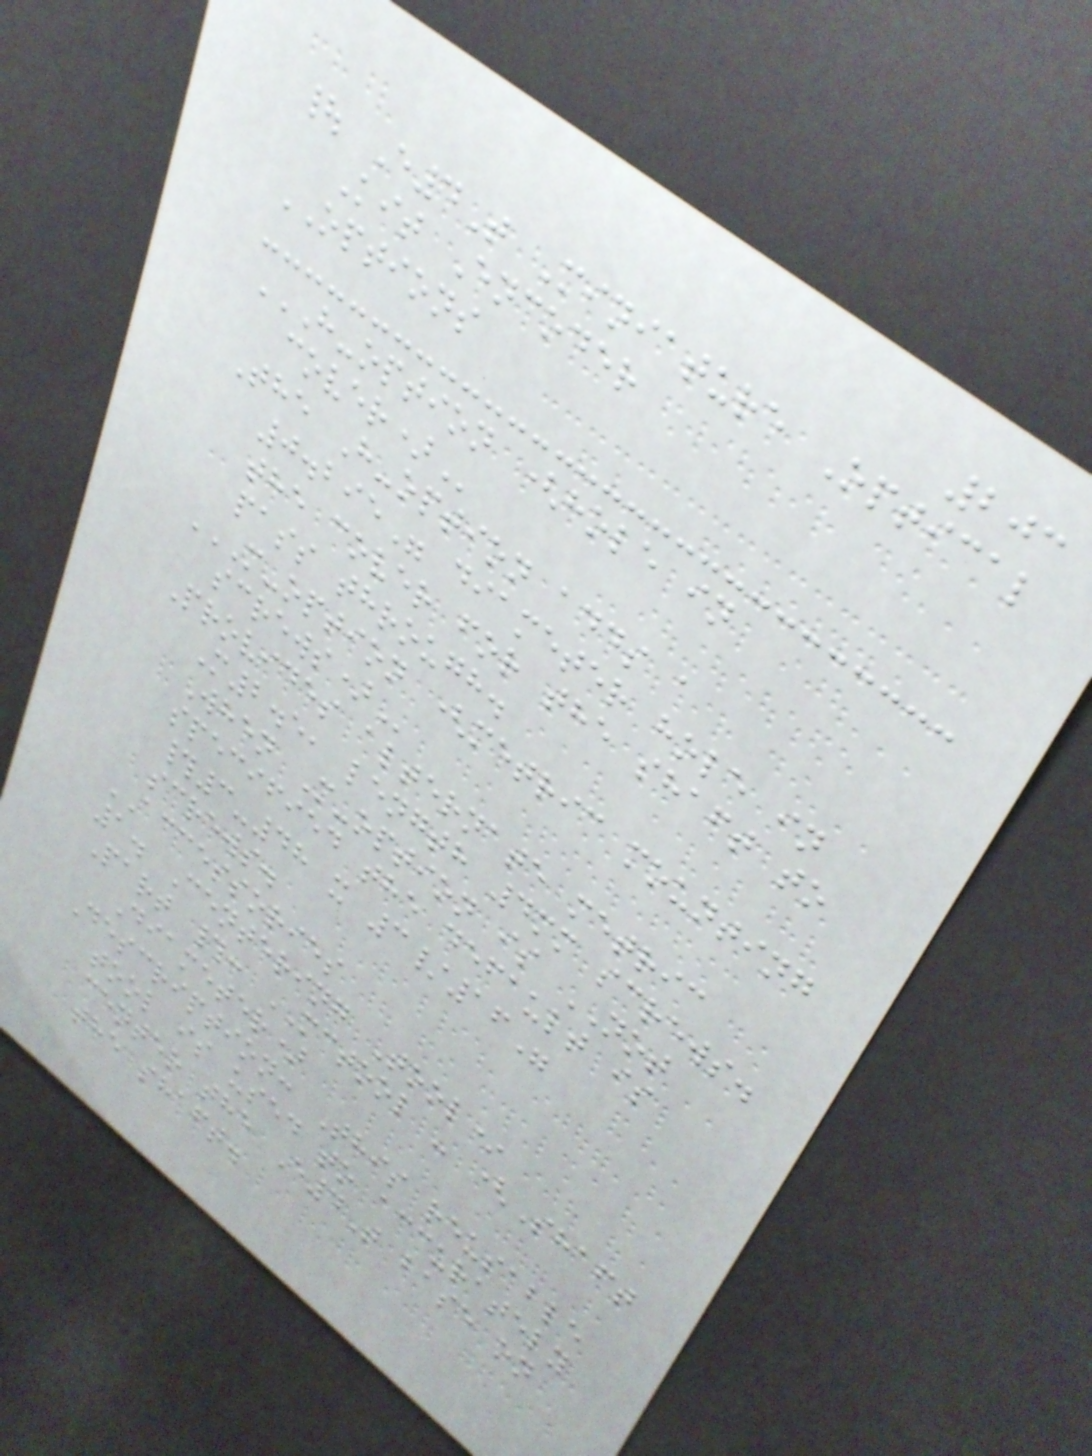203
| E4T Miniature Optical
Kit Encoder
OPTIONS
H-OPTION (HOLE IN
COVER)
The H-option adds a
0.295" diameter hole in
the cover for the shaft to
pass through.
M-OPTION (METRIC MOUNTING
SCREWS)
Provides alternate metric
M2.5, length 4mm screws.
When M-option is NOT
specified the default is
#3-48 x 3/16"
screws.
ACCESSORIES
1. Centering Tool*
Part #: MCTOOL - (Shaft
Diameter)
Description: This reusable
tool is used to accurately
center the E4T base on
the shaft.
